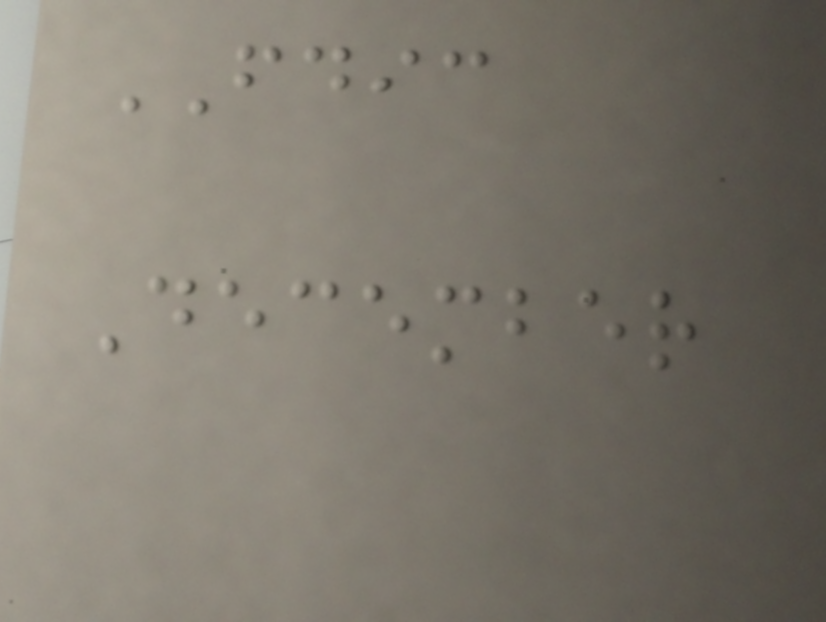FDIC
December
